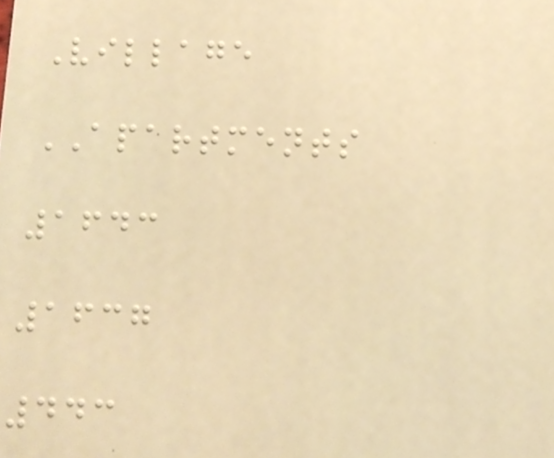Village
APARTMENTS
1643
1637
443
